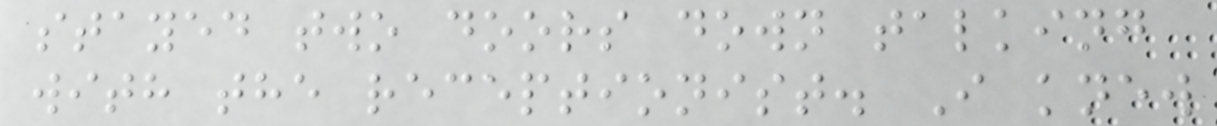stayed two doors down talking
with the receptionist. I knew
